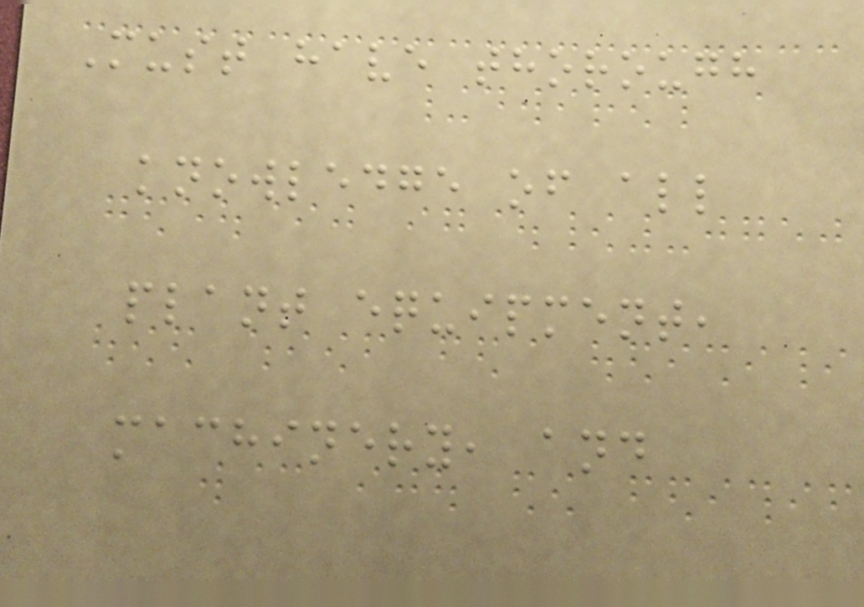Must have thorough
knowledge of all
plant equipment,
machinery, and
